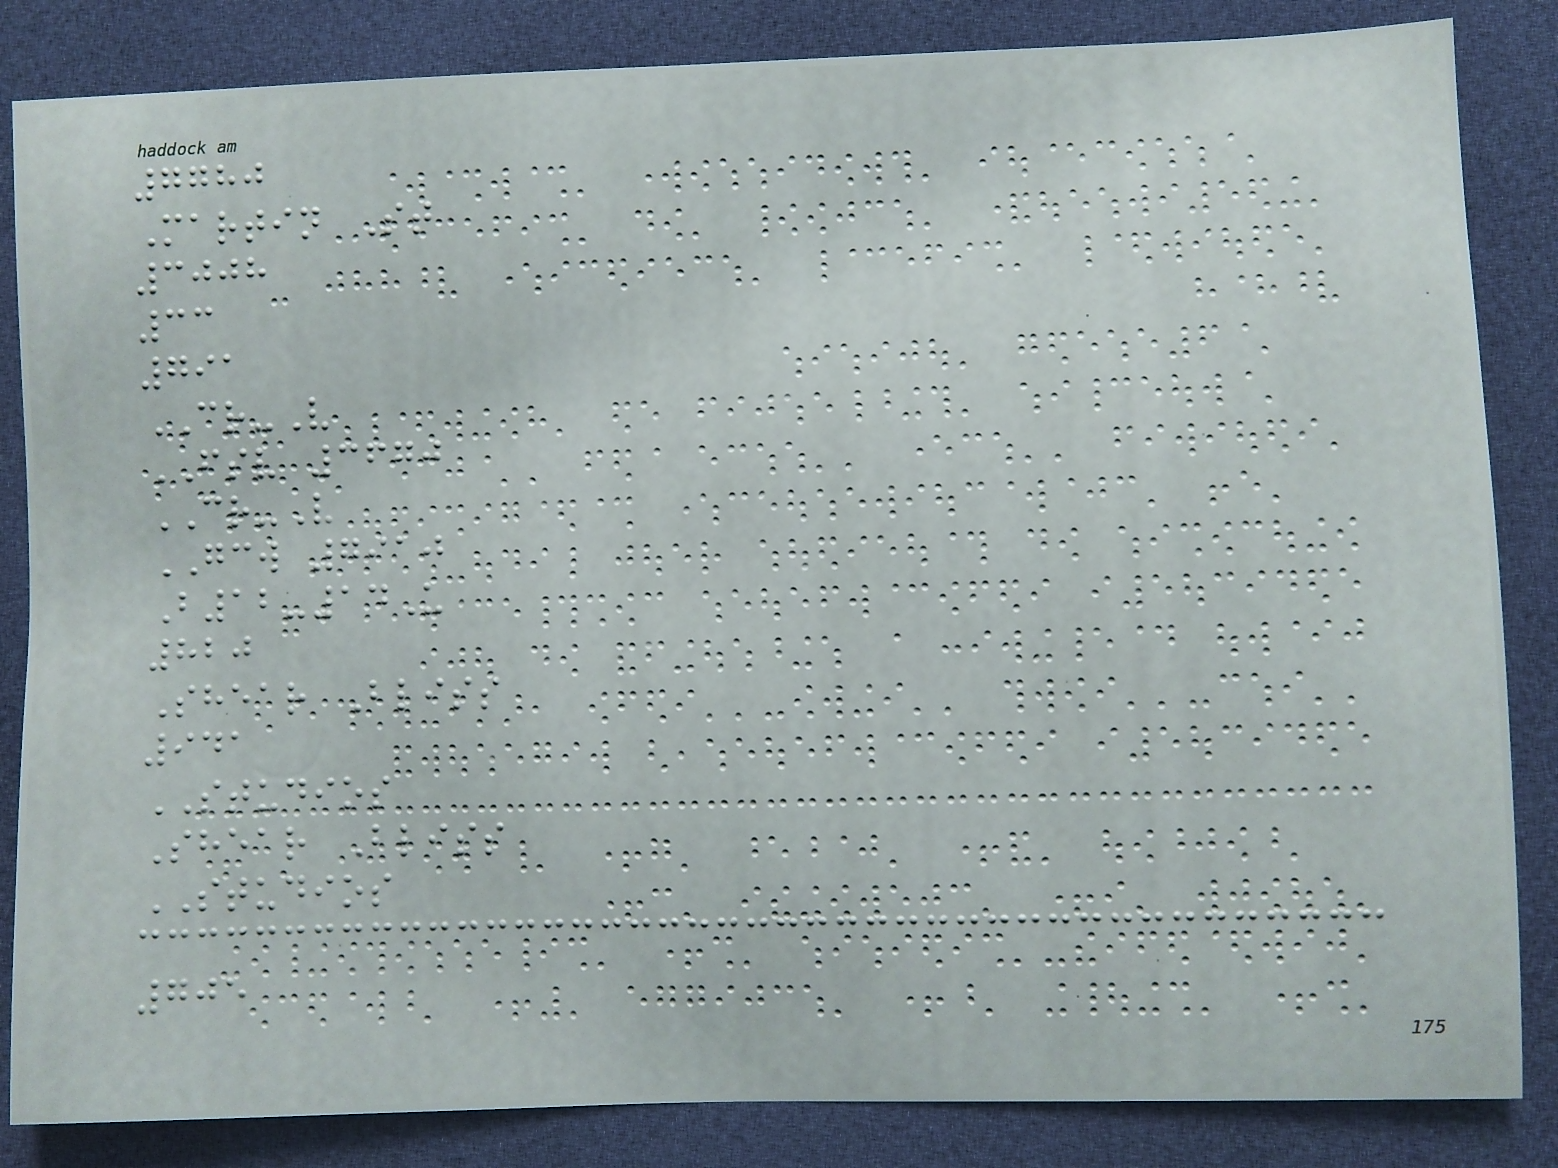7780
Martin St
3008
33
791
CR-V
FSV 3670
CR-V
GCW 7910
B12-14U
820
Shear Bliss
941
STUDIOS
Shear Bliss
STUDIOS
705
